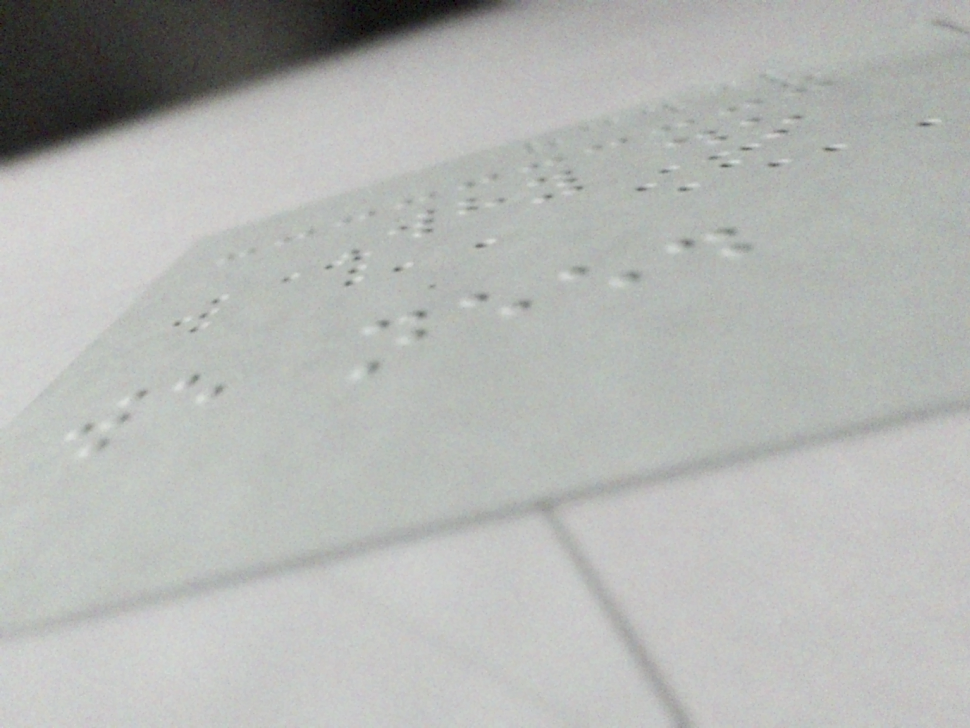Why do
we need
